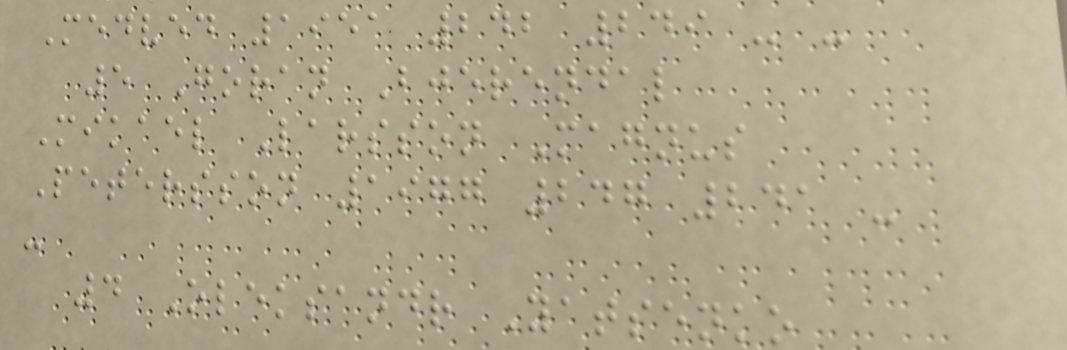Medved 1951 242 249 - -
5 Goran Bjerendal
Mikael Larsson Magnus
Petersson 1977 247 241 -
-
4 Oleksandr Yatsenko
